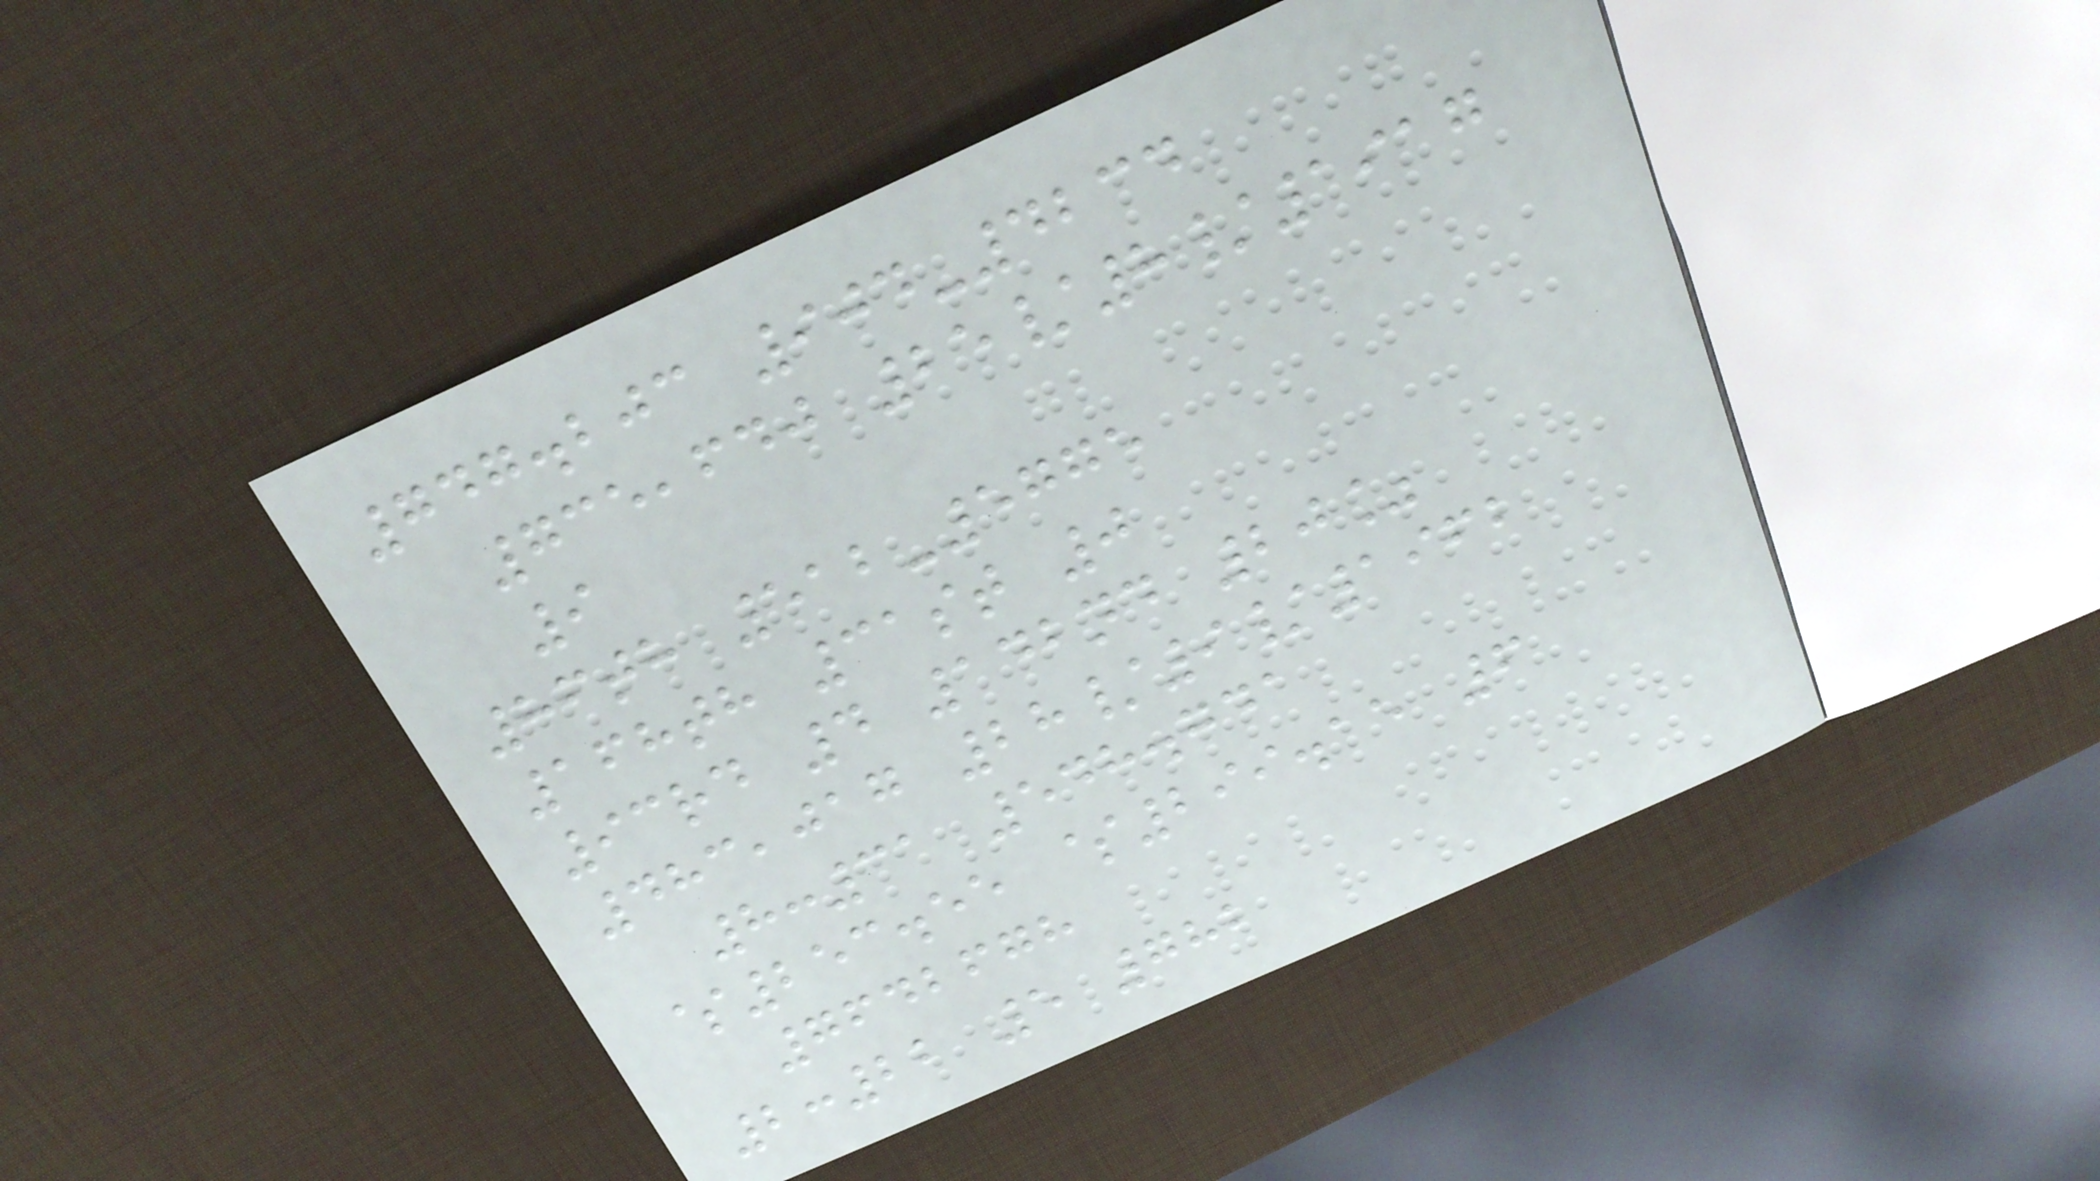747.203 904-4234
735,640 25/8/1917
9
86th 512-5775
168th 31st 0
93rd 4 142nd 20%
483,017 28/9/1962
8:31 548.741
$253.55 $299.15 6
7642678
2:22 5 782
